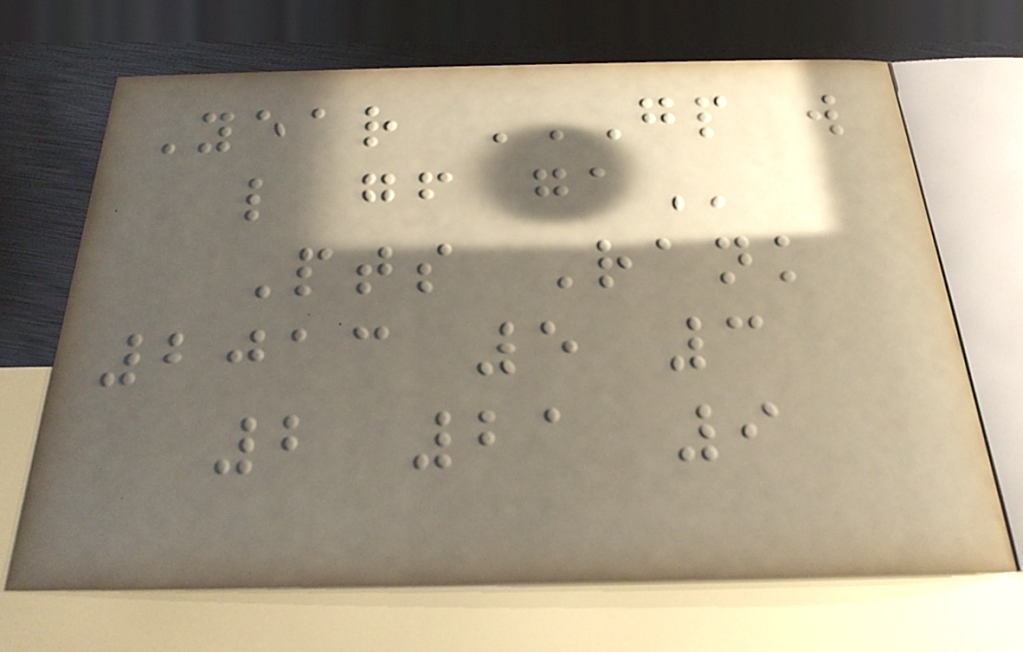Year GP W
L GF GA
Pts Rank
2013 5 3
2 21 9
